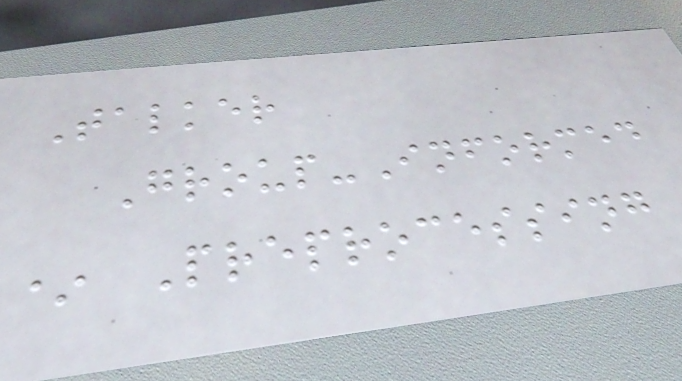Talker
Group-Informed
* Preprocessing
